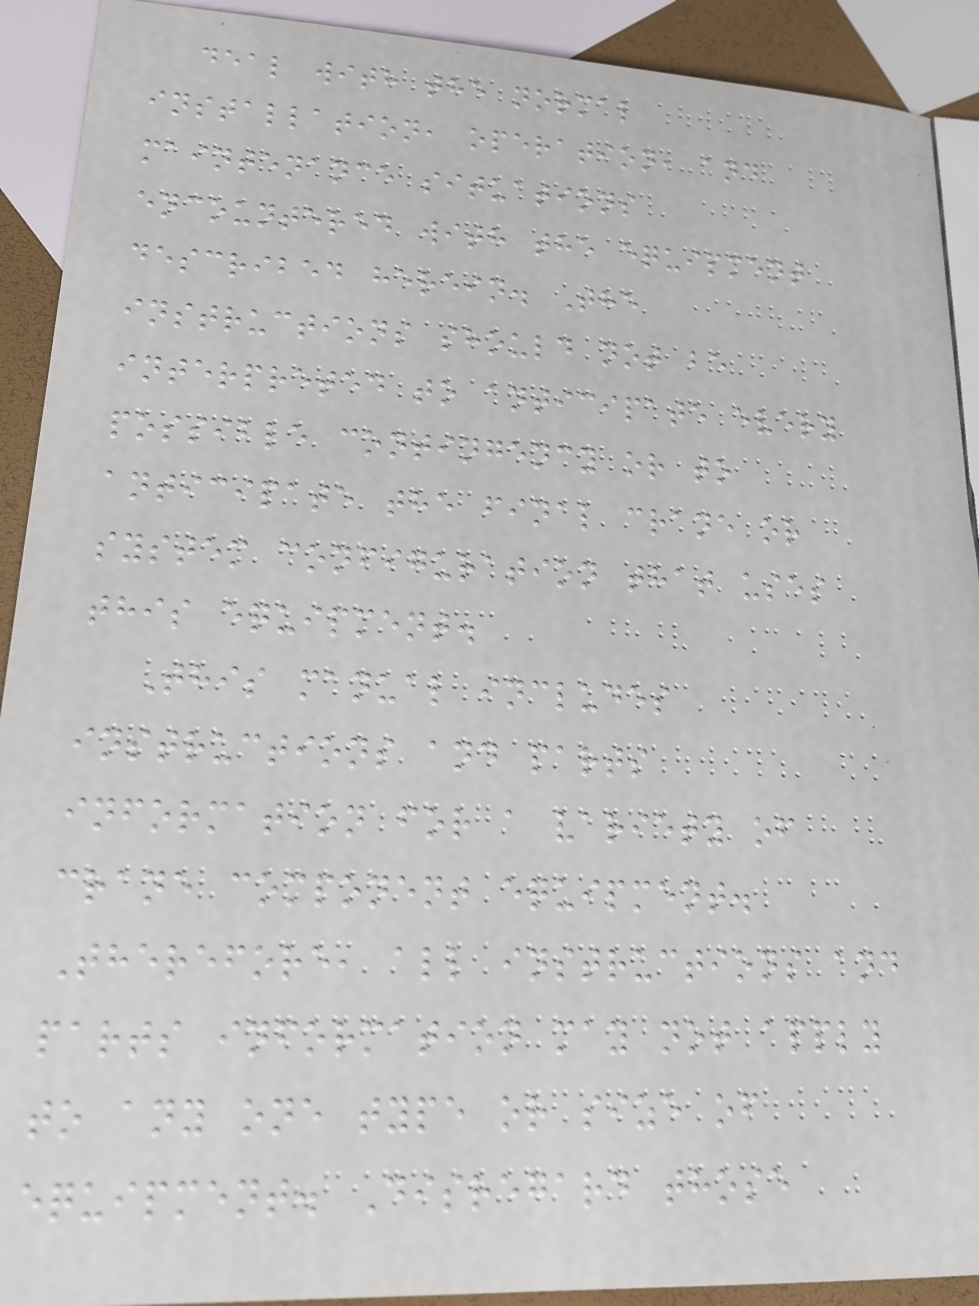deal with the normal
installation, operation, and
maintenance situations
encountered with the equipment
described herein. The
instructions should not be
interpreted to anticipate every
possible contingency or to
anticipate the final crane or
system configuration that uses
this equipment.
This manual includes
instructions and parts
information for a variety of
crane component equipment.
Therefore, all instructions and
parts information may not apply
to any one type or size of
equipment. Disregard those
